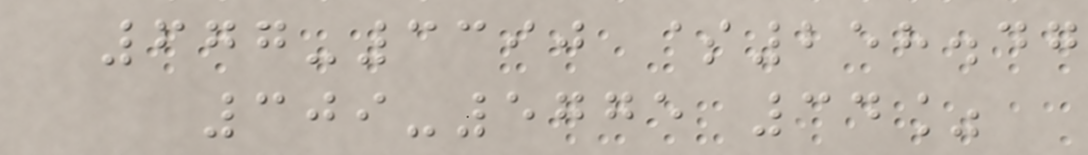677-3390 $258.47
309-5775 34%
